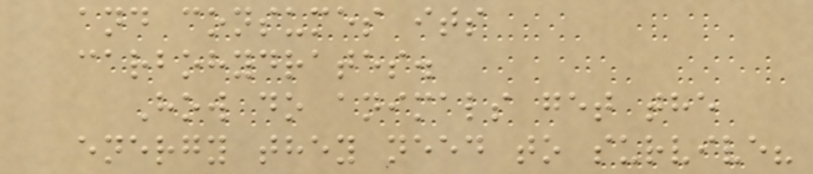and consumes its
carbohydrates.
How do animals get the
energy they need to survive?
